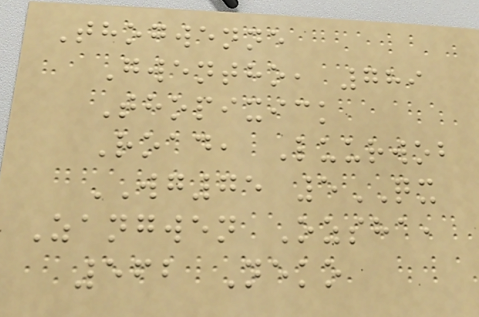Thogwenne
Gwentho, 789
Thopixick
Road, Luurwob
WG75 5QX
Zangwen Ozsha,
562 Neko
